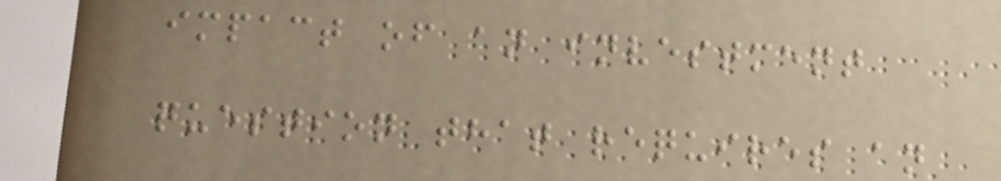impact of an investment
question that requires an
